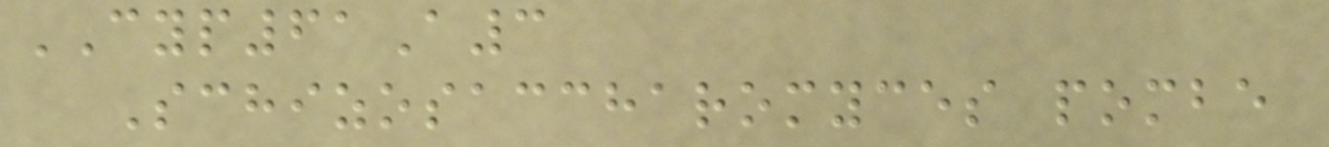CYP61A3
Schizosaccharomyces pombe
